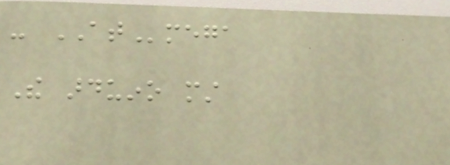- ATmega
The arduino must
